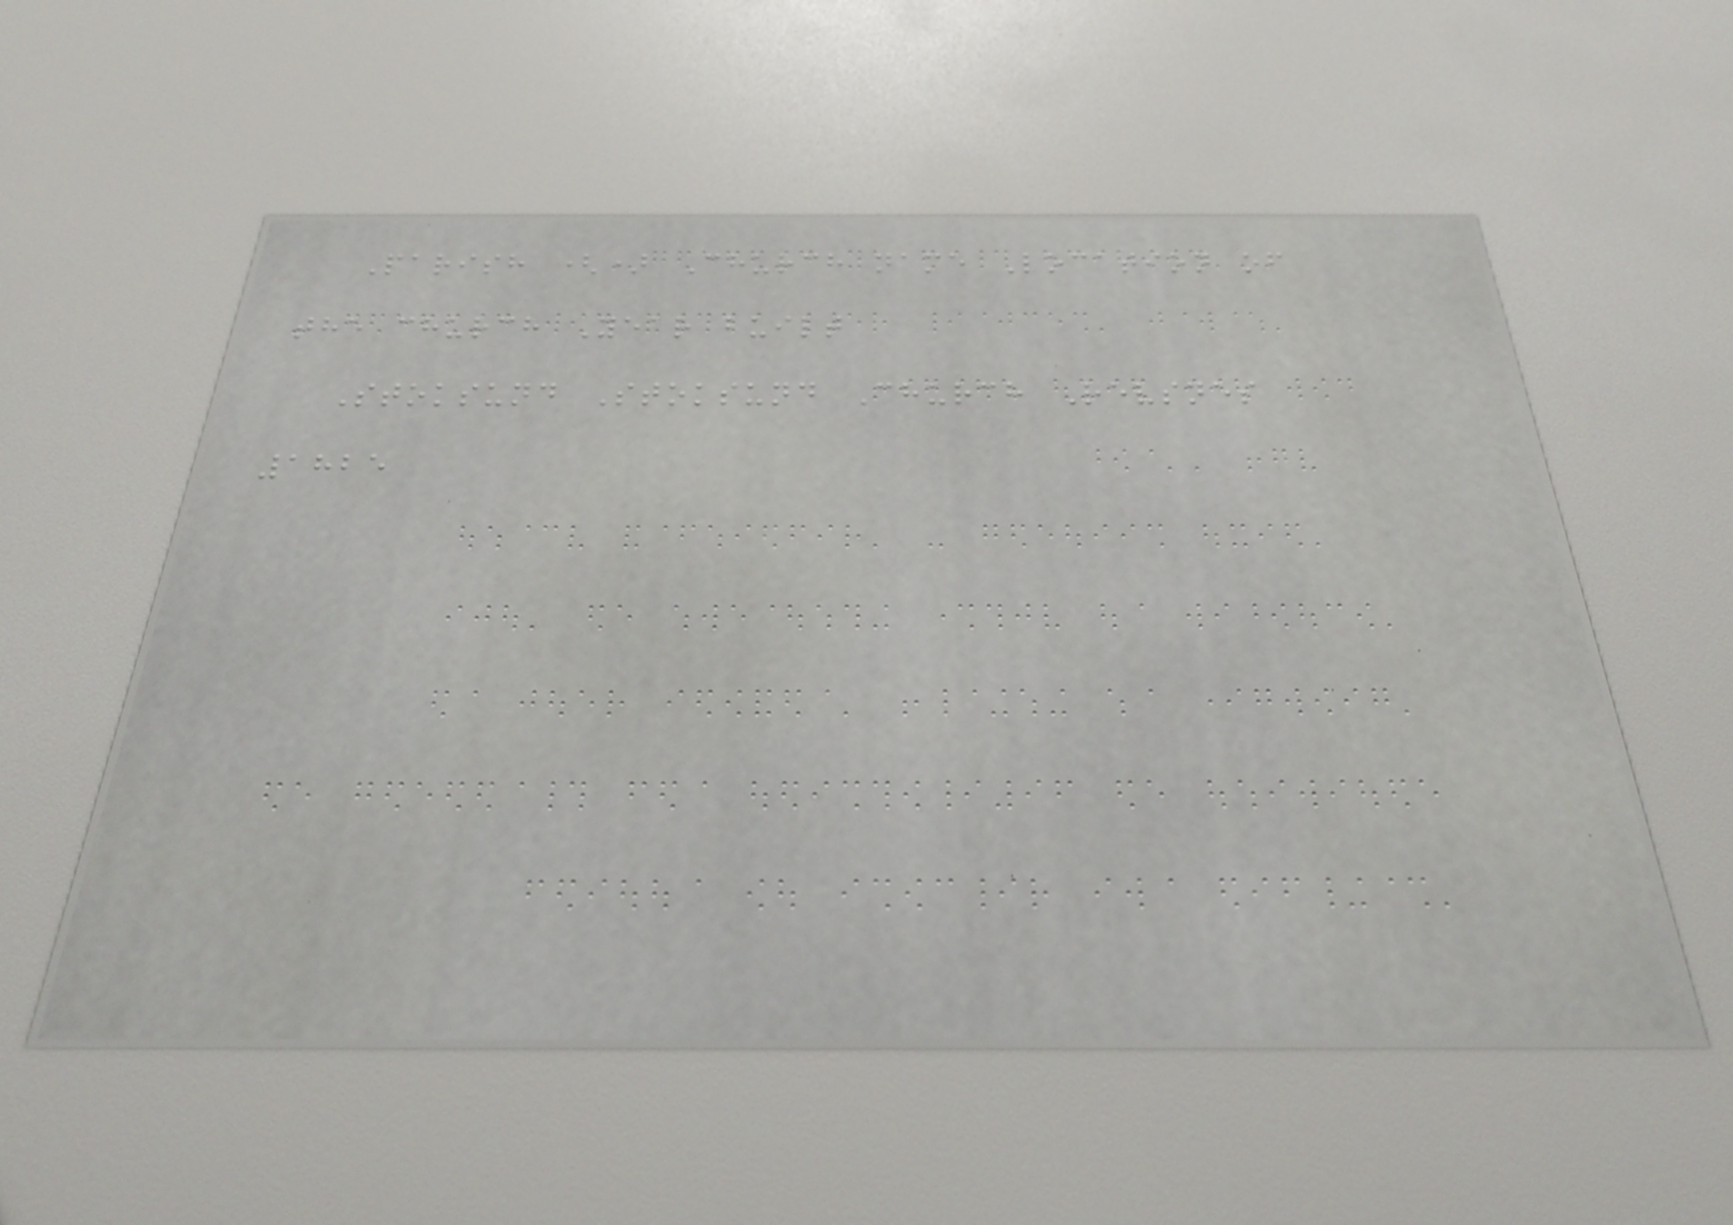Parish () Church name Location of
the church Year built
Stoksund Stoksund Church Revsnes
1825
